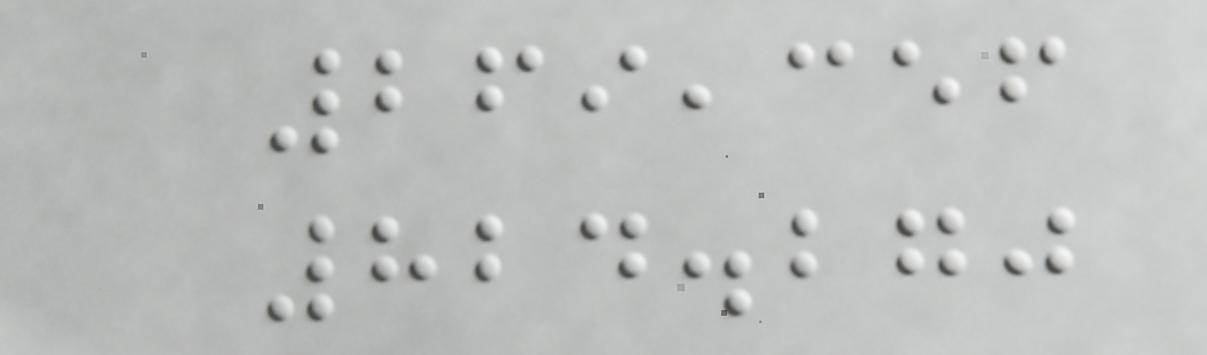269,356
824.270
